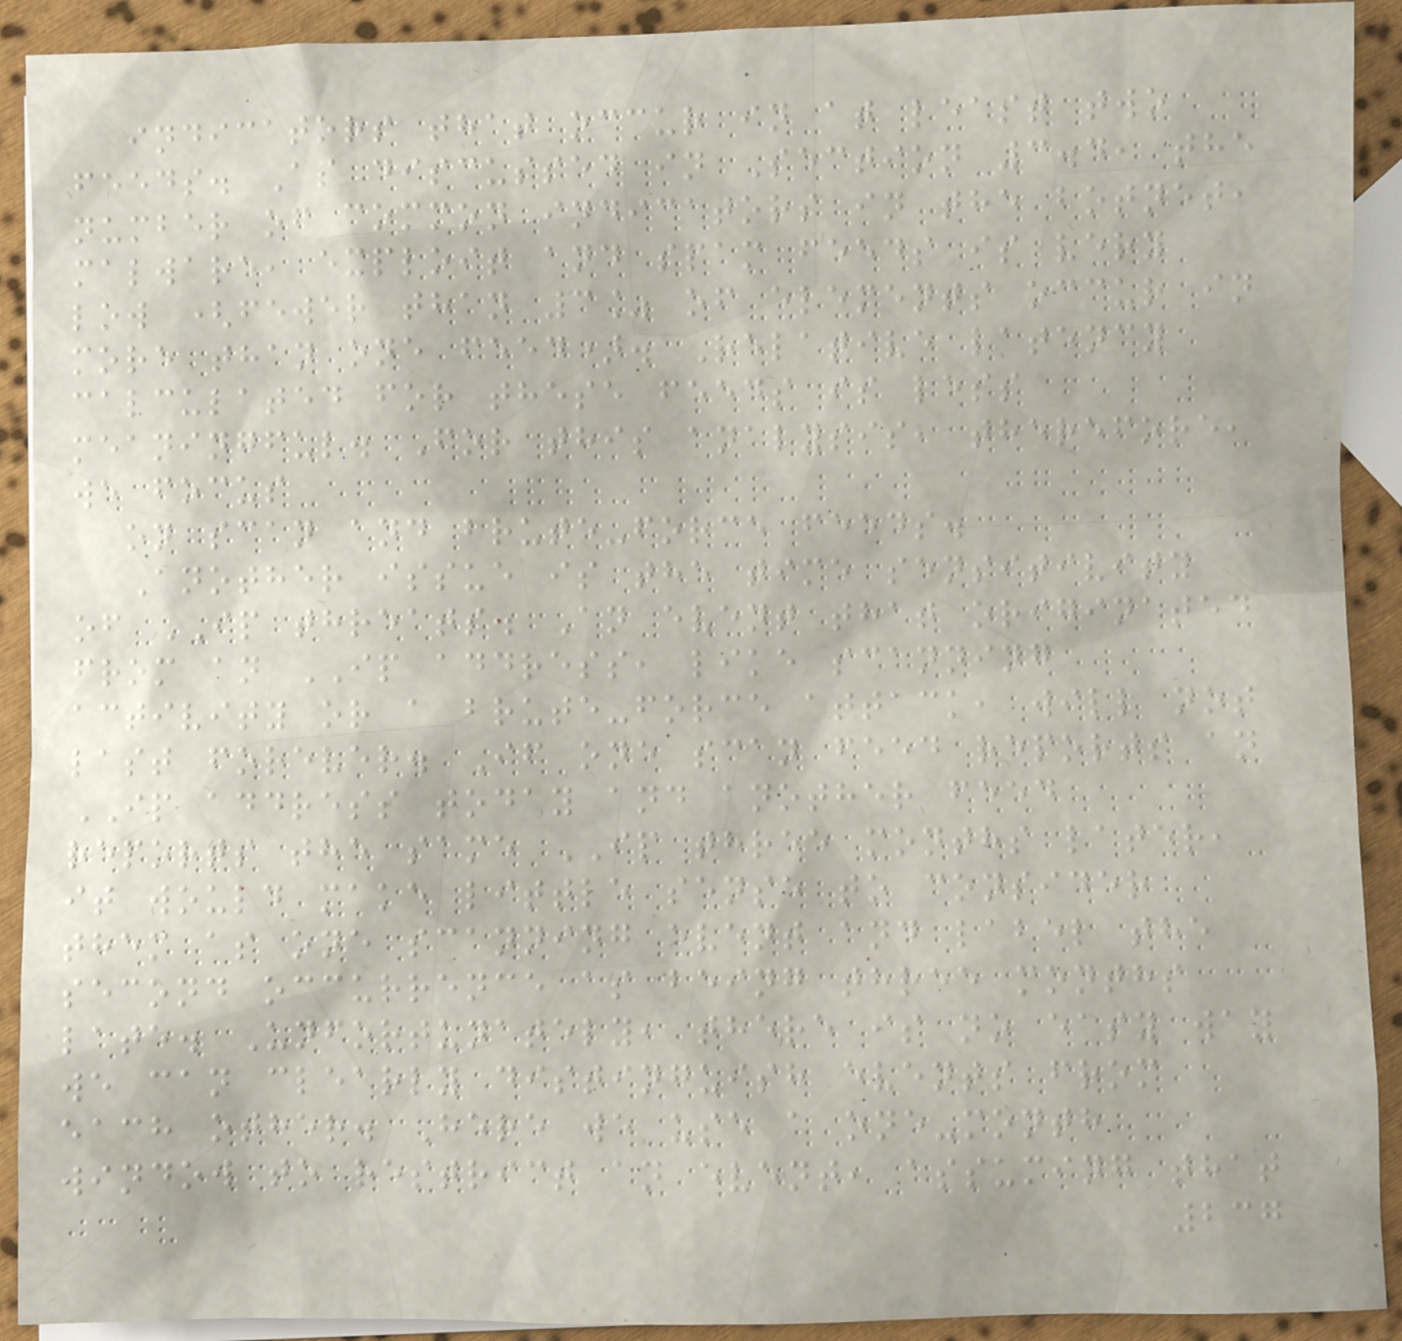indicators that occur in at least two
feeds. As discussed in Section 3.4, the
number of common indicators in the botnet,
malware, exploit and spam feeds is very
low (fewer than 3% of elements occur in
more than one feed). Relative latency
calculated for these feeds is less
meaningful. For this analysis, therefore,
we focus
on scan and brute-force feeds.
Another issue is the time sensitivity
of IP threats. An event that originated
from an IP address, like scanning
activity or a brute-force attack, will not
last forever. If one scan feed reports an
IP address today and another feed
reports the same IP three months later,
it would make little sense to consider
them as one scanning event and label the
second occurrence as being three months
late. Unfortunately, there is no easy way
we can clearly distinguish events from
each other. Here we use a one-month
window to restrict an event, assuming that
237
